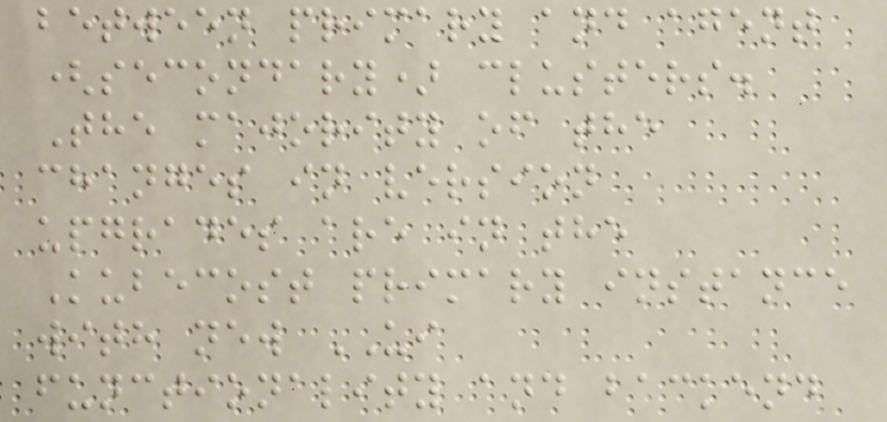between primary and agent
(secondary) clusters.
The majority of the
changes in version
upgrades are in the
Kubecost primary instance
with new UI
functionality and backend
